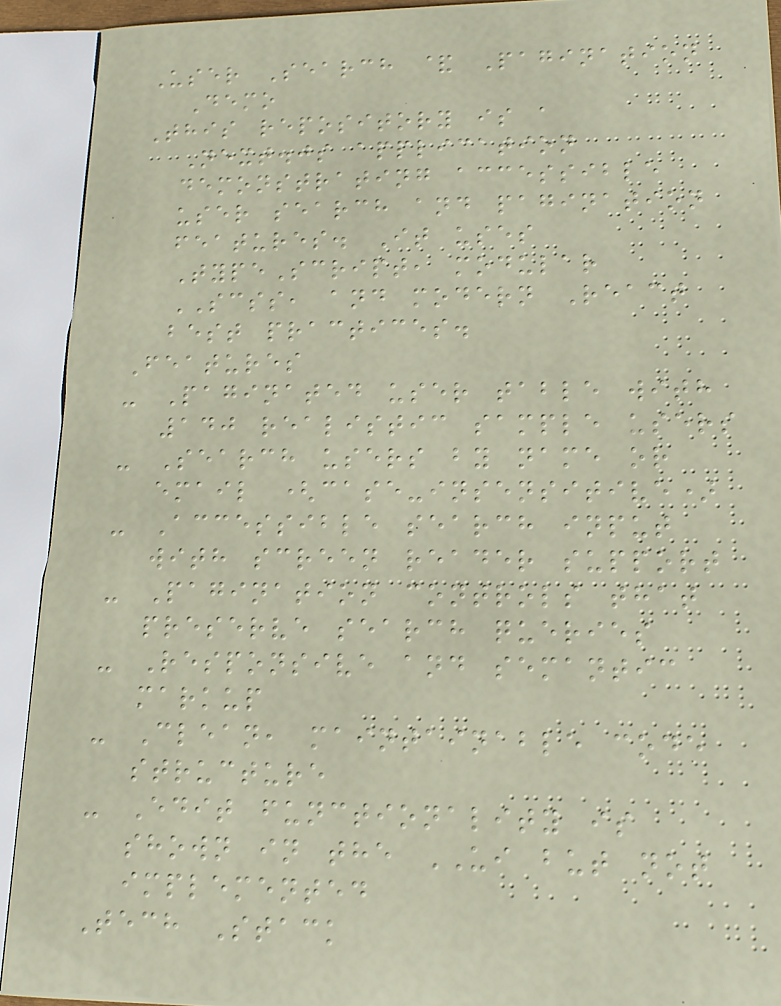User Search & Pagination
Demo
This repository is a
Next.js application
demonstrating accessible
user search and pagination
features. It uses
TypeScript, modular
SCSS, and modern React
best practices.
Features
- Paginated user table with
140 realistic sample users
- Search users by name or
email (case-insensitive)
- Accessible search input
with screen reader support
- Pagination controls that
preserve search queries
- Responsive and semantic
markup
- Clean, maintainable code
structure
- Edit functionality is
shown in the UI but not
implemented
Tech Stack
